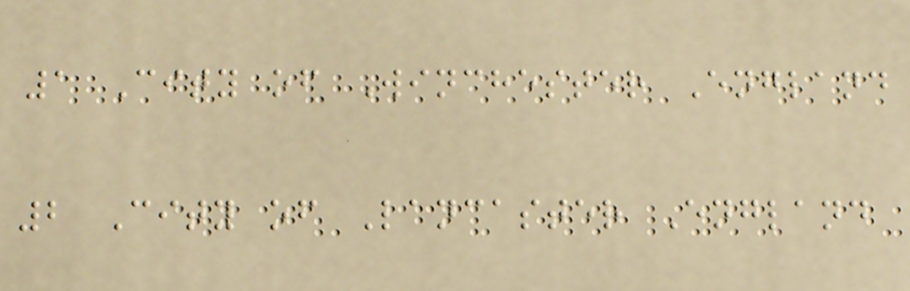1 City of Winchester England
2 City of Lancaster England
